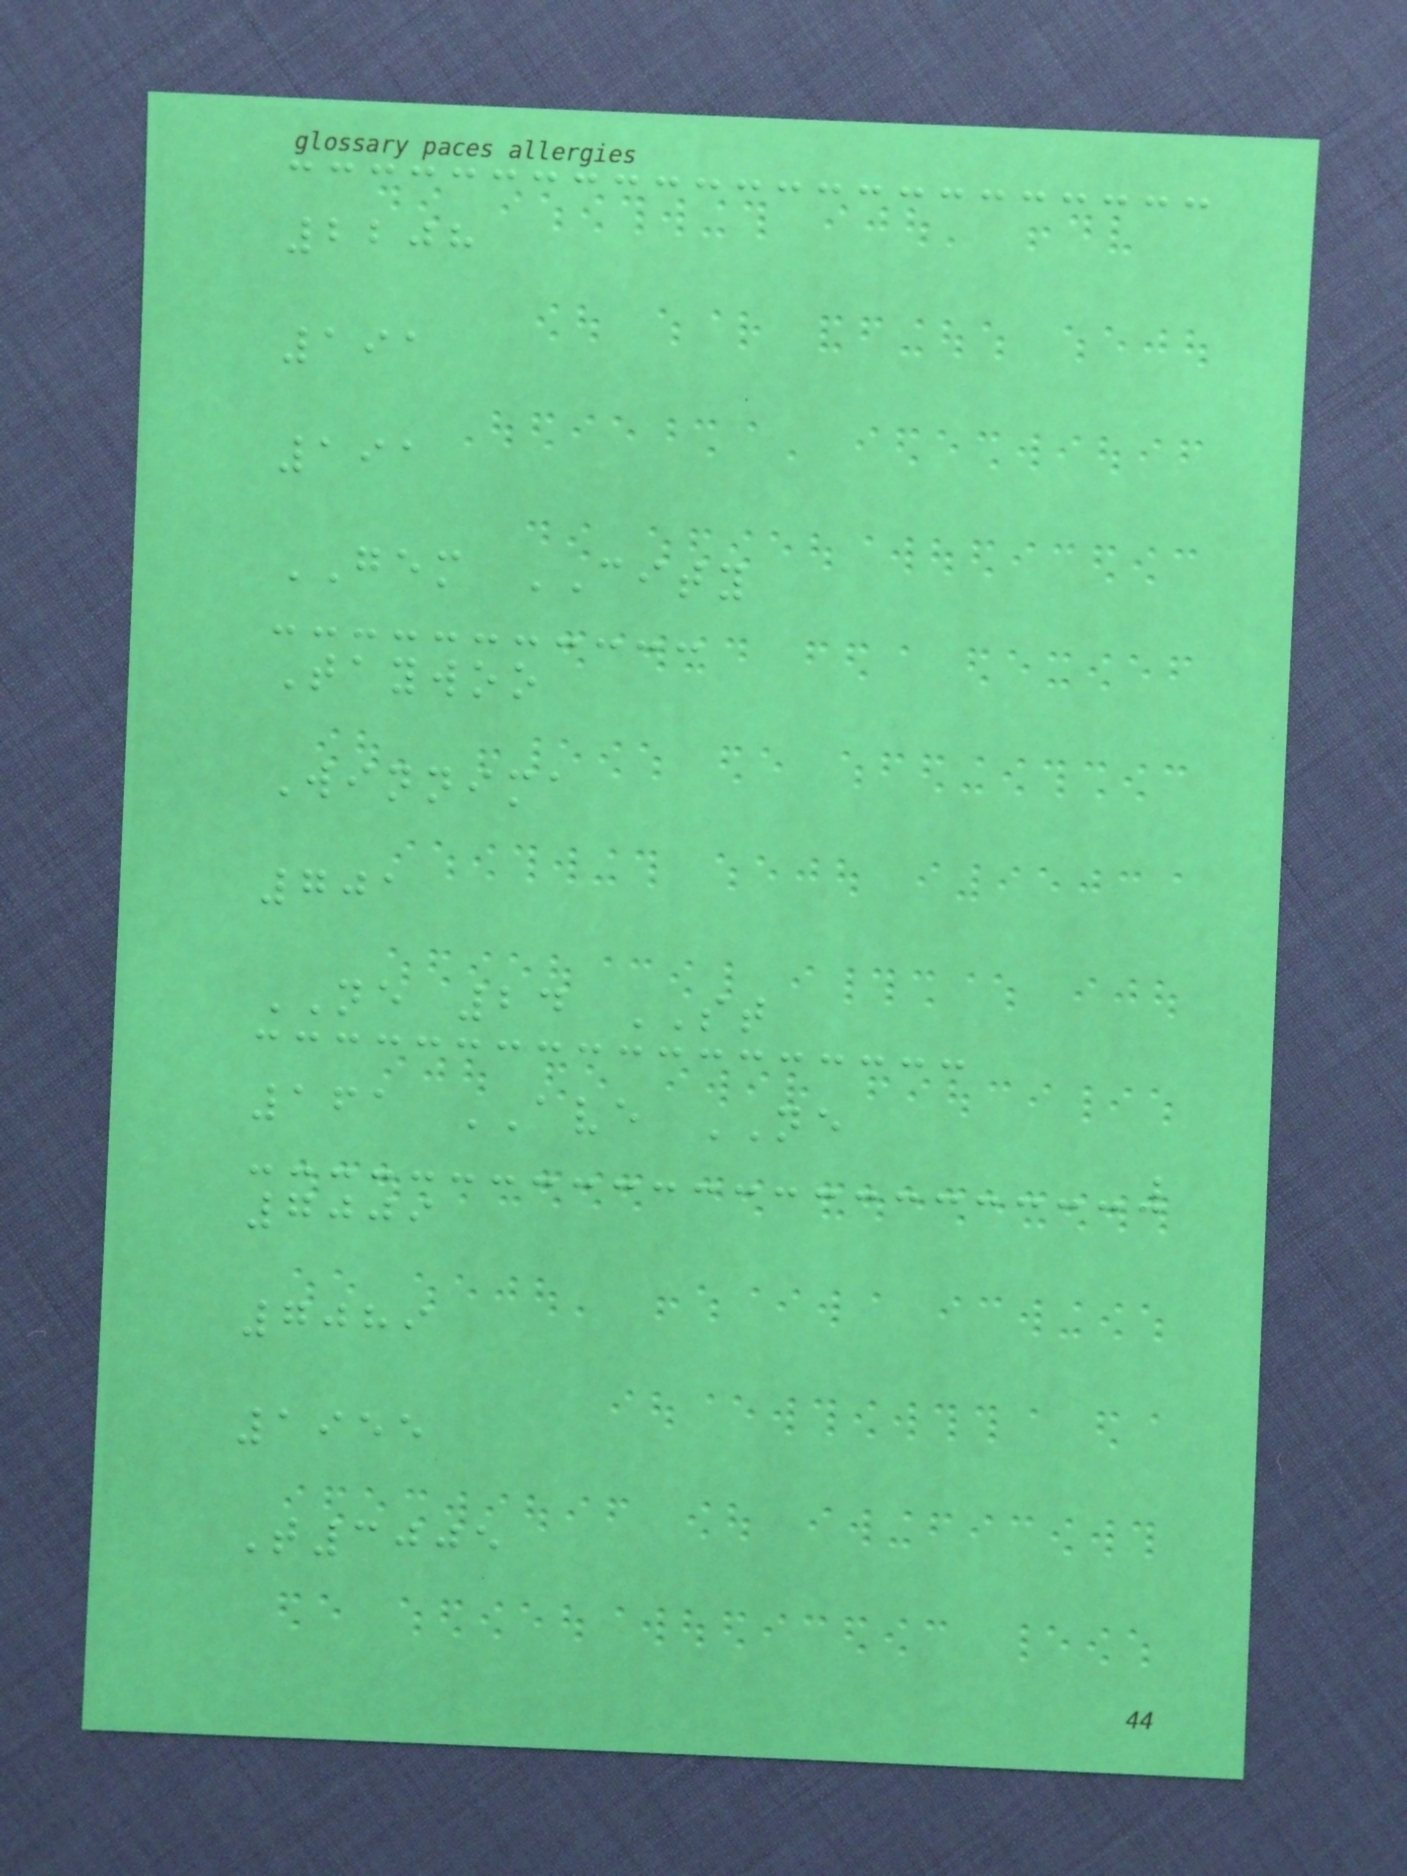2208
191
191
GEM CITY
Taywoo
Winnima
701
NE 24 ST
161 AVE NE
7009
7089
1955
T3005
